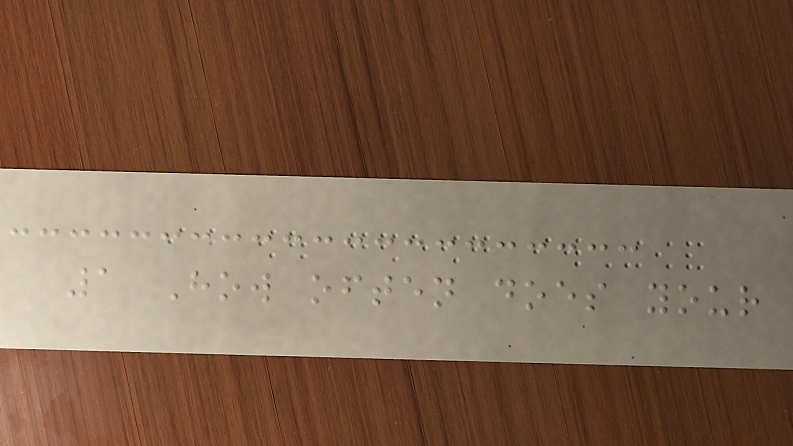1 How often does your
